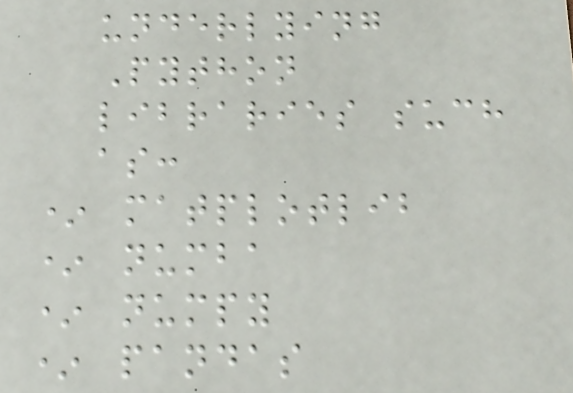underlying
Python
libraries such
as:
* matplotlib
* numba
* numpy
* pandas
